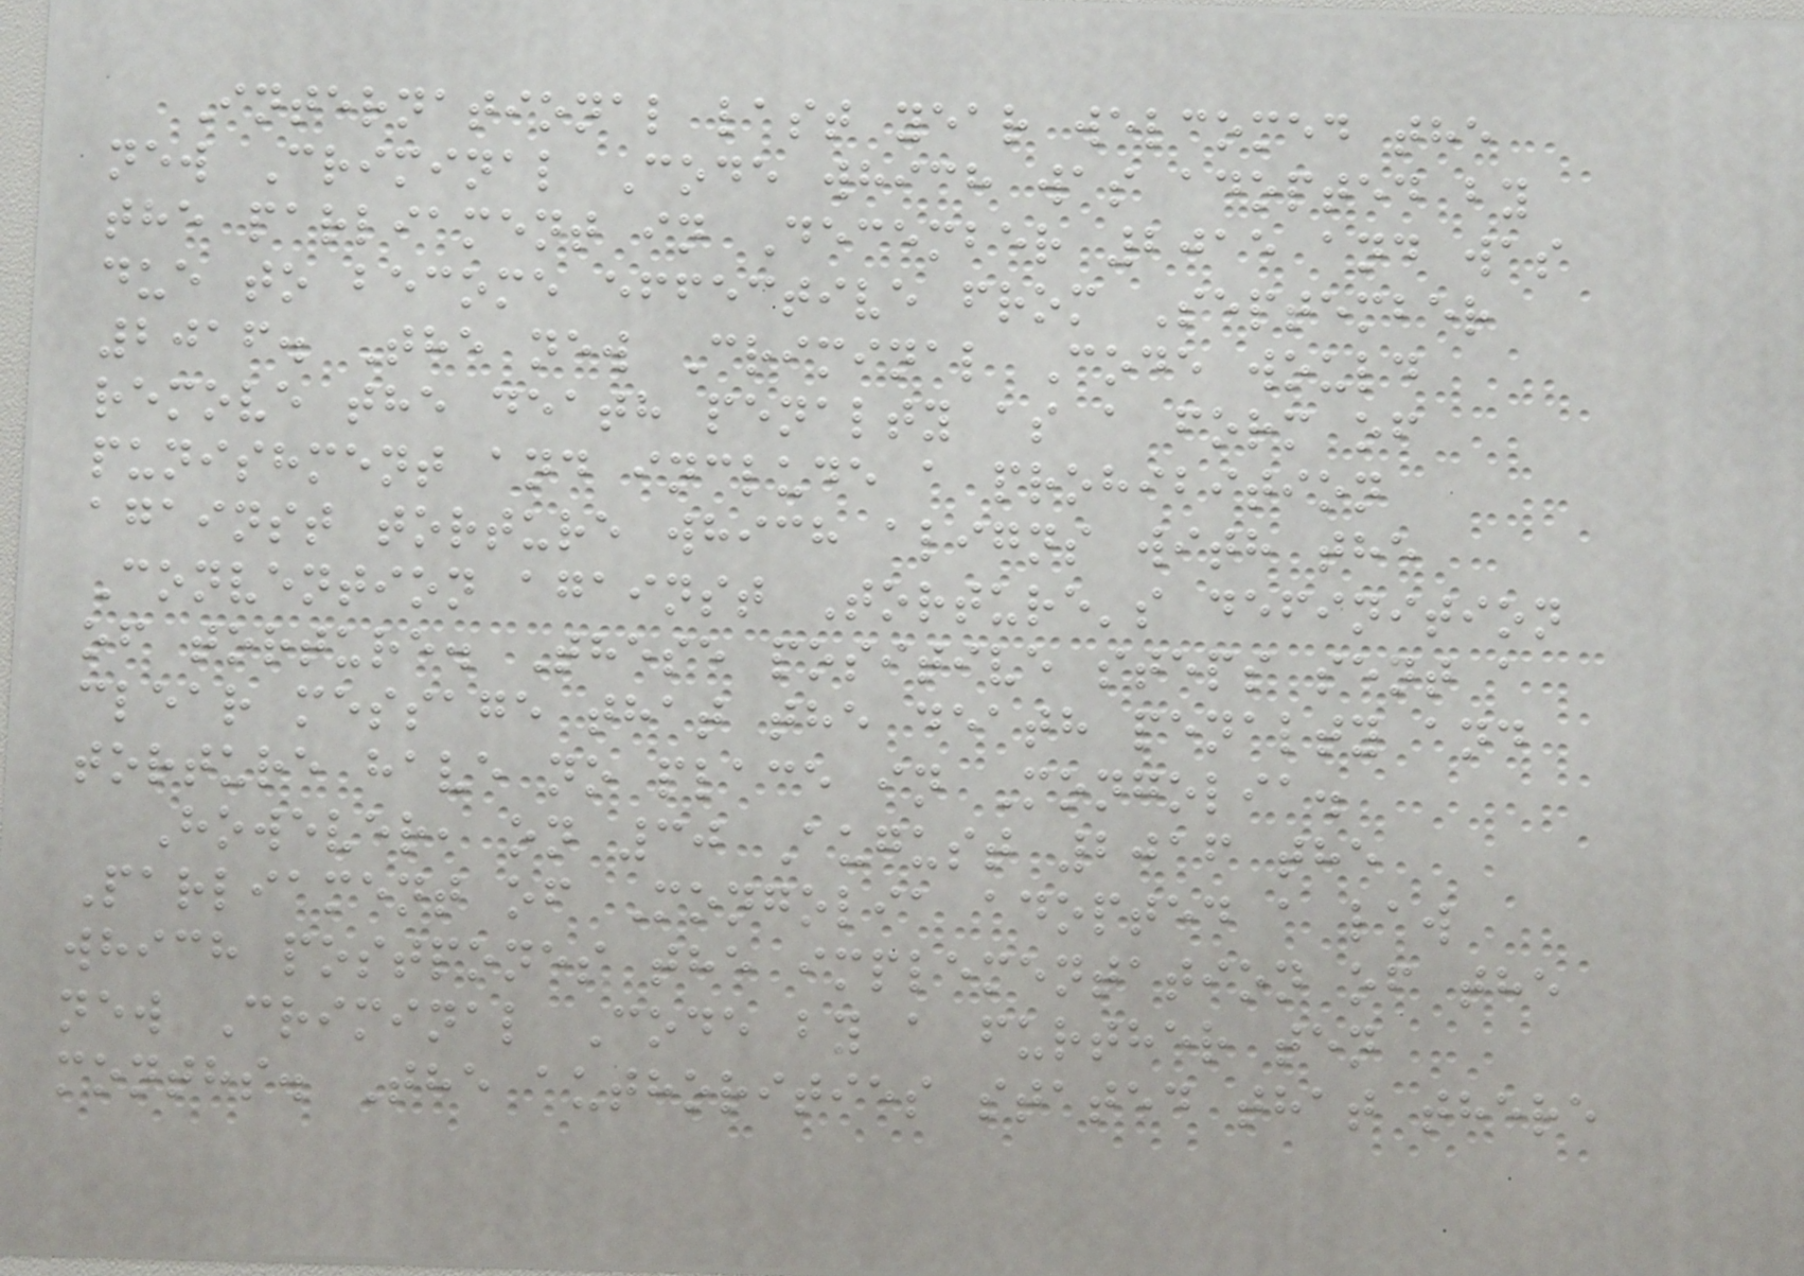International last year welcomed the
new Criminal Code which was adopted by
the parliament in December 2015 and was
due to become effective from September
2016. The new Criminal Code would
remove the death penalty as a form of
punishment and include a prohibition
against torture which aligns with the
Convention against Torture's definition
of torture. These positive steps sent a
clear message that the death penalty and
torture have no place in Mongolia.
However, on 30 August 2016 the
Parliament of Mongolia adopted a law
which postpones the implementation of the
new Criminal Code by a further ten
months. The authorities stated that there
